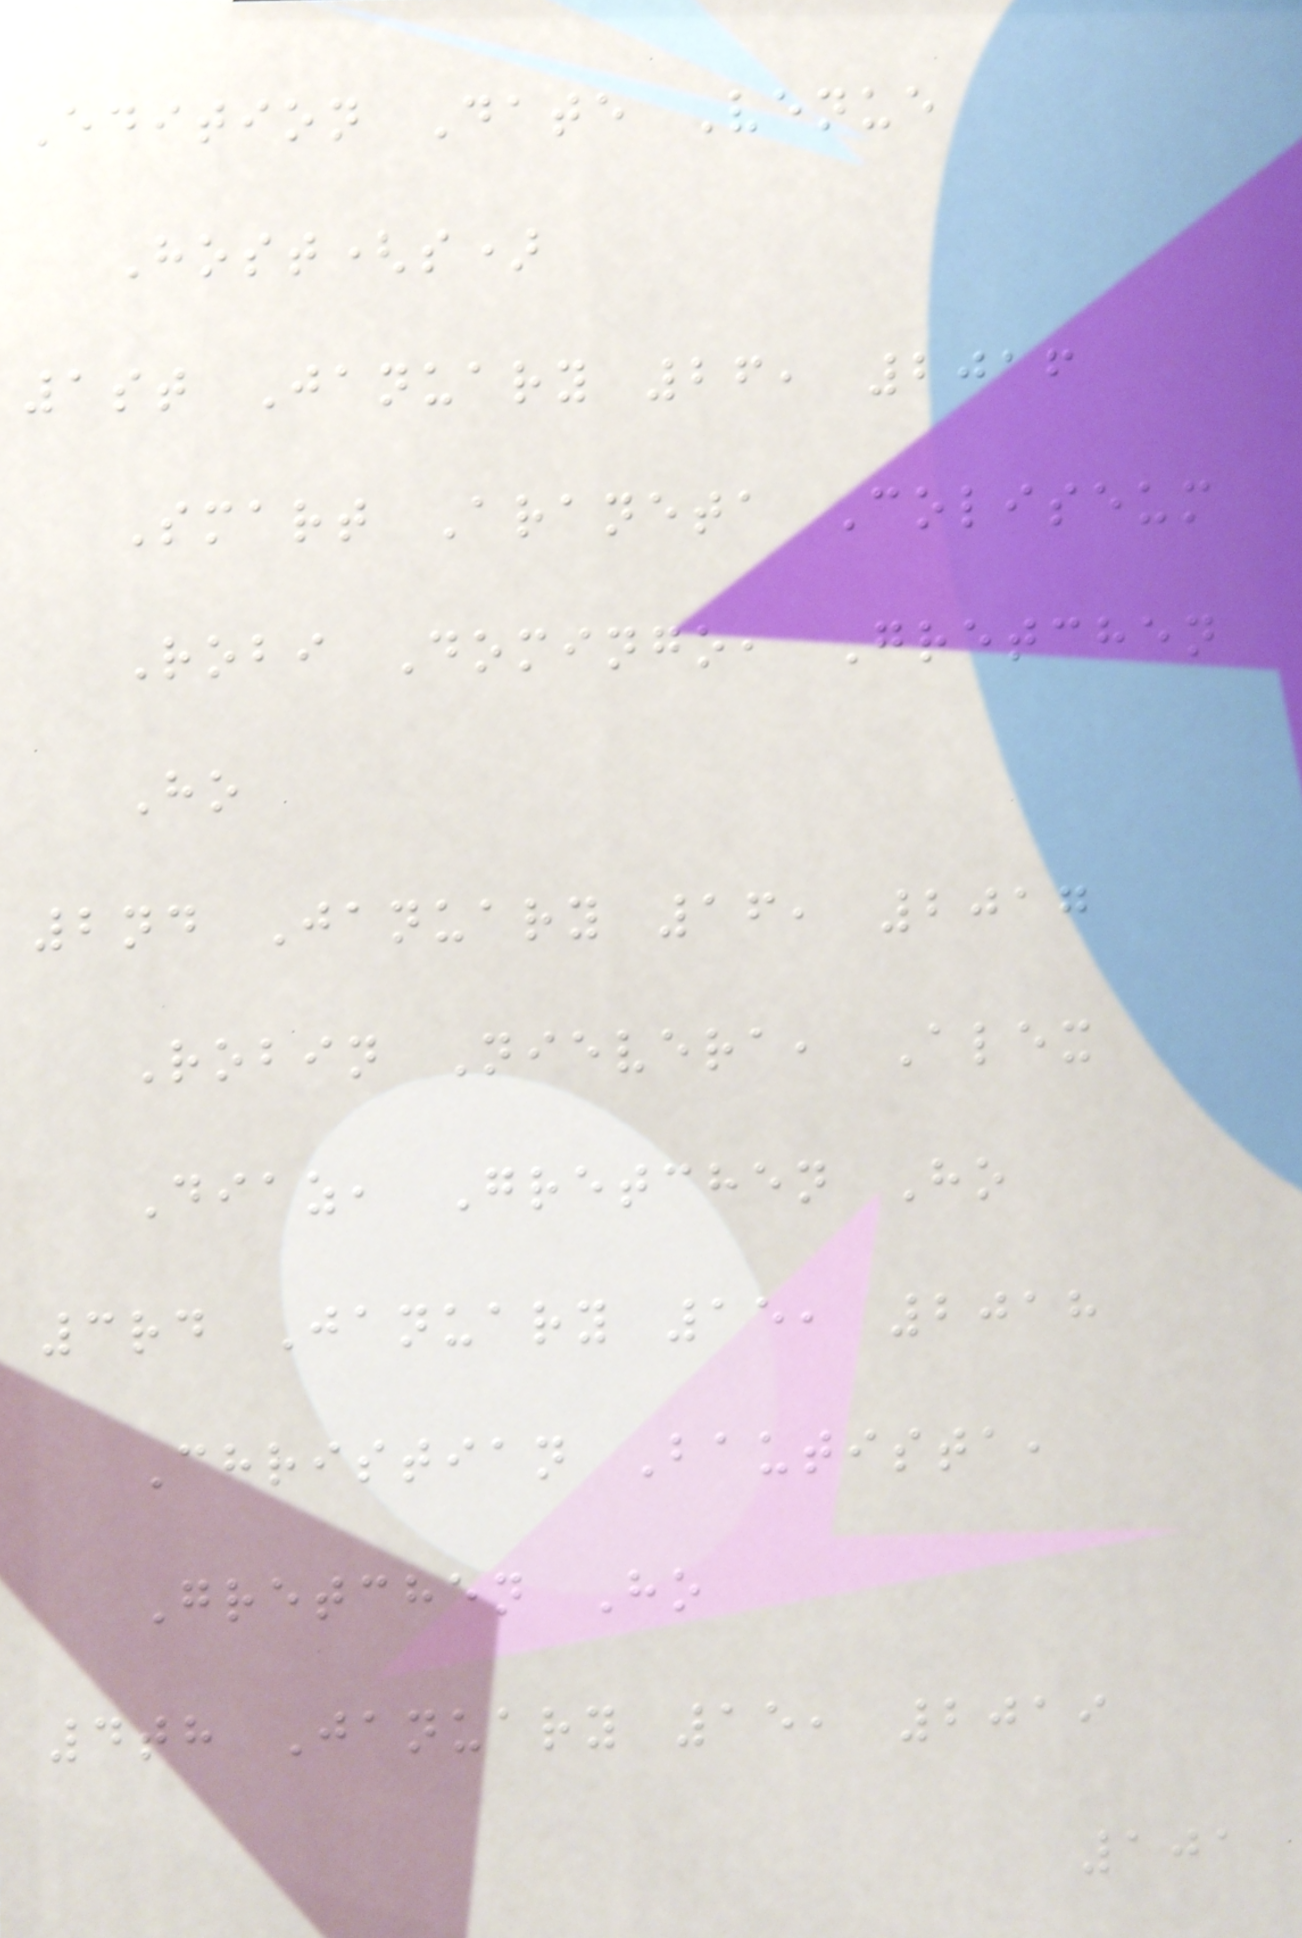Edition Date Venue
Host(s)
1st January 26, 2016
Smart Araneta Coliseum
Robi Domingo, Gretchen
Ho
2nd January 16, 2017
Robin Nievera, Alex
Diaz, Gretchen Ho
3rd January 15, 2018
Christian Bautista,
Gretchen Ho
4th January 15, 2019
101
